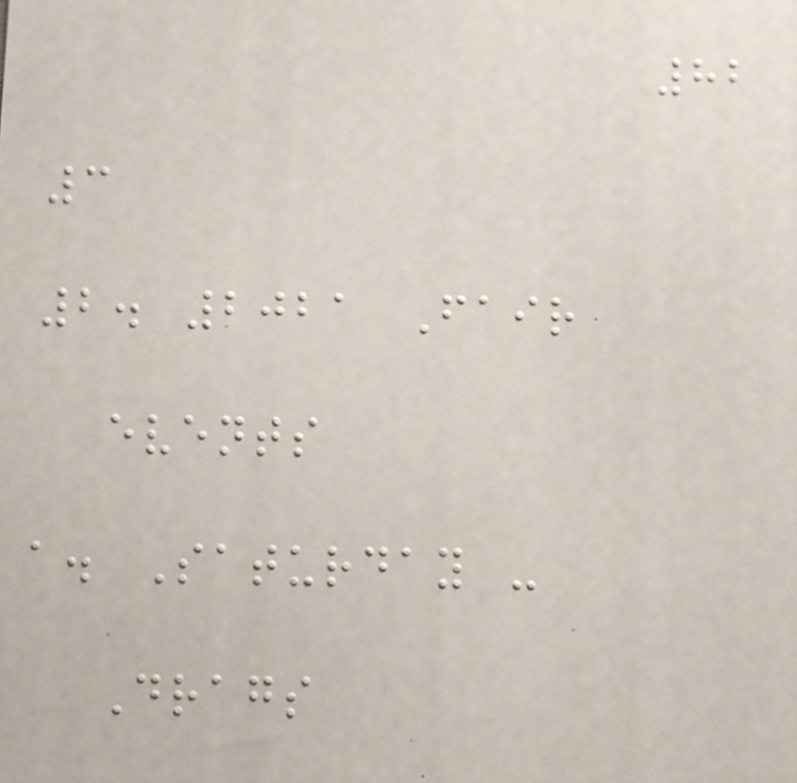82
3
2. 2021 Fair
events
a. Saturday -
Drags
